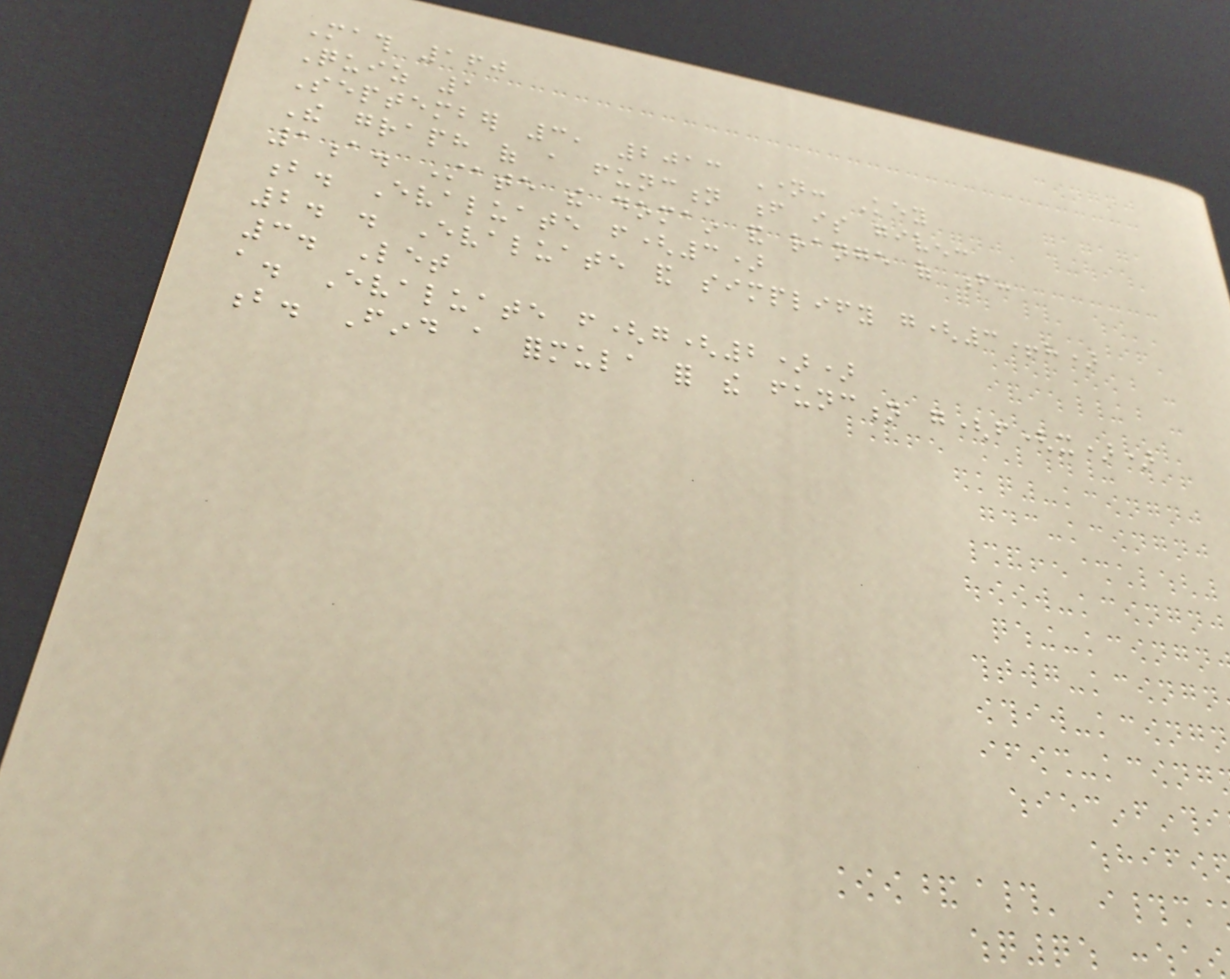Math 160
Quiz 1
September 3, 2013 Name: Key
The graph of a function f is given:
1a. State the domain and range of f:
b. Evaluate f(3)
2. . Evaluate and simplify g(3+h)
3. Let
a. Evaluate f(g(2))
b. Find a formula for the function g(f(x))
